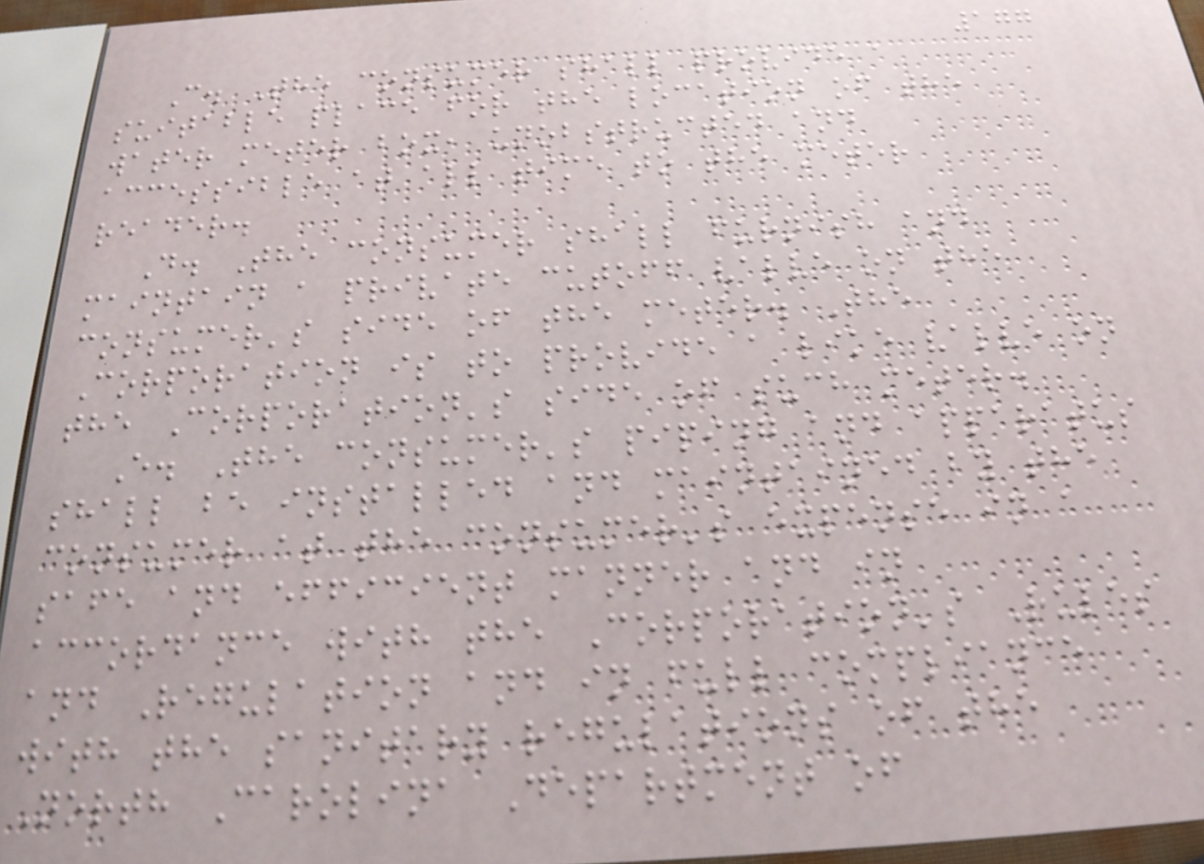177
C. The consumer shall provide a
suitable place for the location of the
water meter box, unobstructed and
accessible at all time to the meter
reader.
D. The consumer shall furnish and
maintain a private cutoff valve on the
consumer's side of the meter. The
Corporation is to provide a like valve on
the Corporation's side of such meter.
E. The consumer's piping and apparatus
shall be installed and maintained by the
consumer at the consumer's expense in a
safe and efficient manner and in
accordance with the Corporation's Rules
and Regulation and in full compliance
with the sanitary regulations of the
North Carolina Department of
